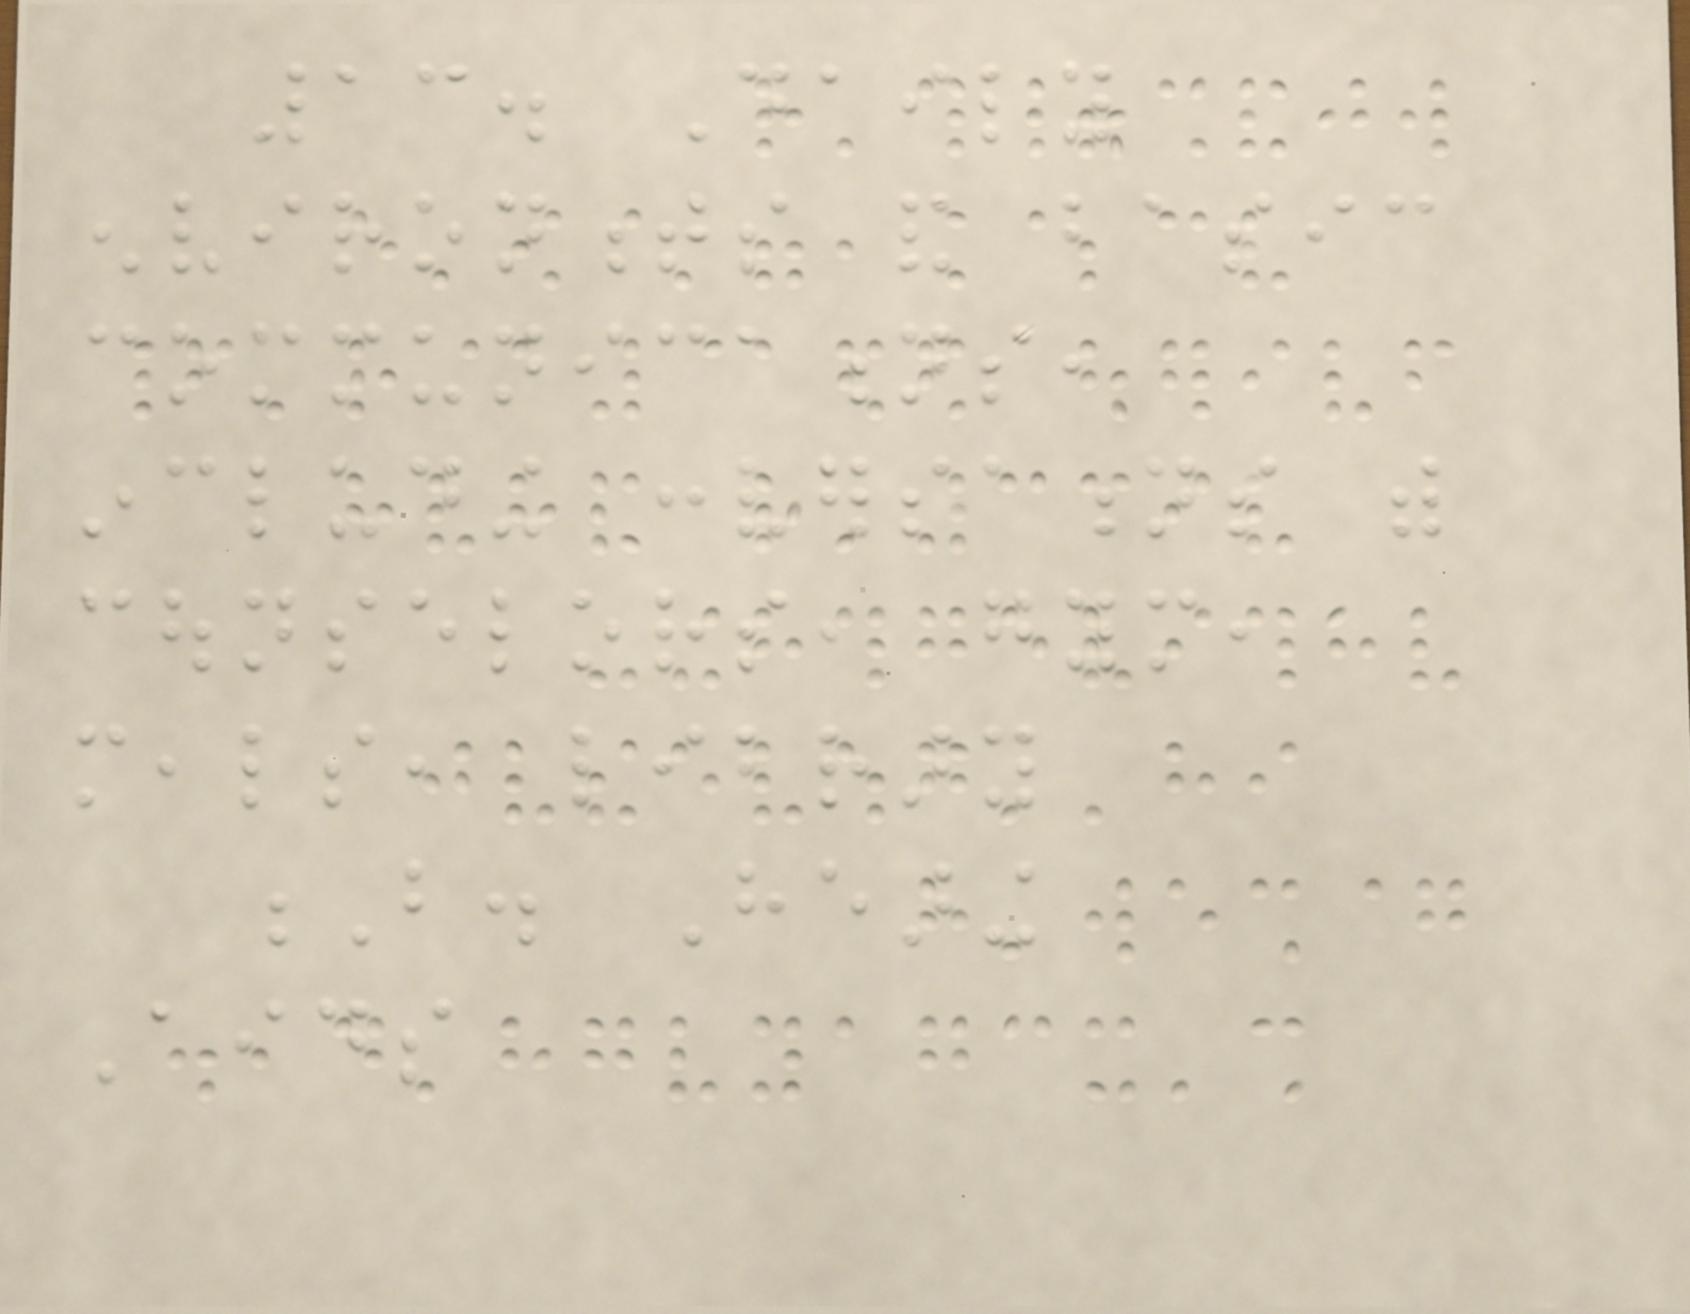13. Daily
environments and basic
communications,
including conversations with
counselors, gym,
meals, library
B. Hearing
Aids
